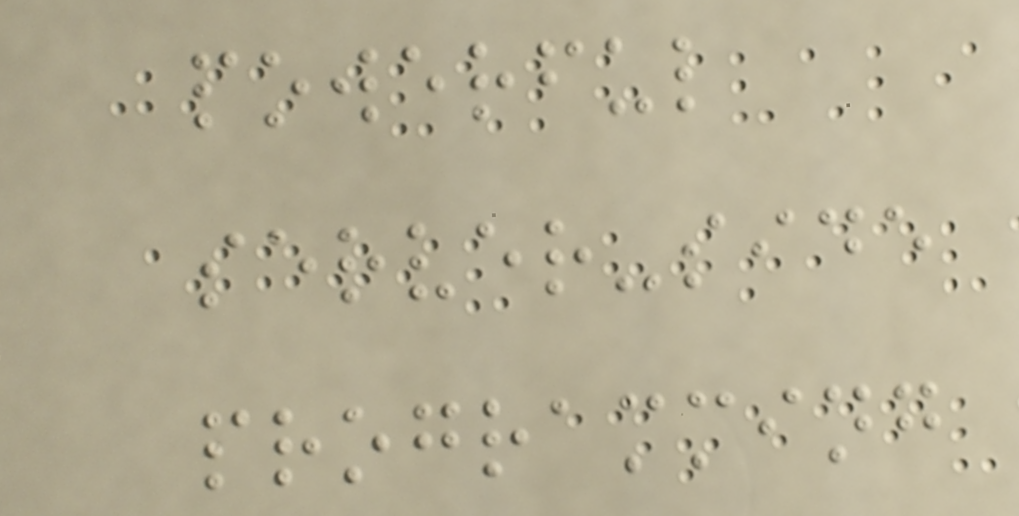powerful
server-side
programming
